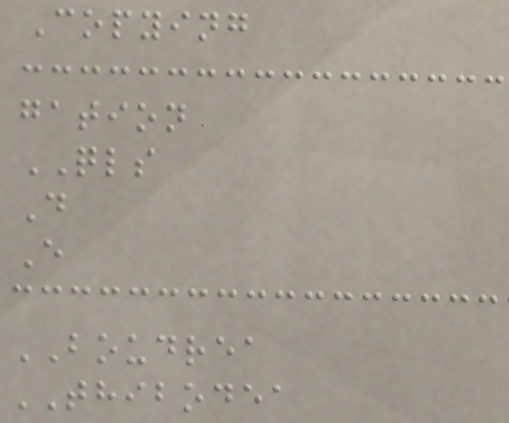Copying
gation
QLS
D
E
BOUDREA
THIBODEA
